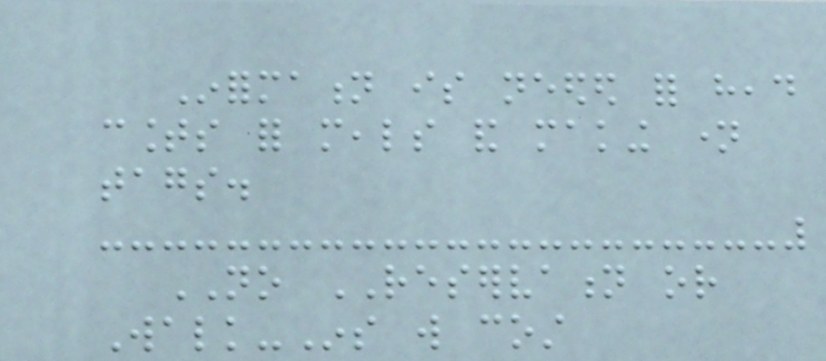Information is needed for head
counts for meals and making name
tags.
NO RESERVATION or
Walk-Ins will cost
